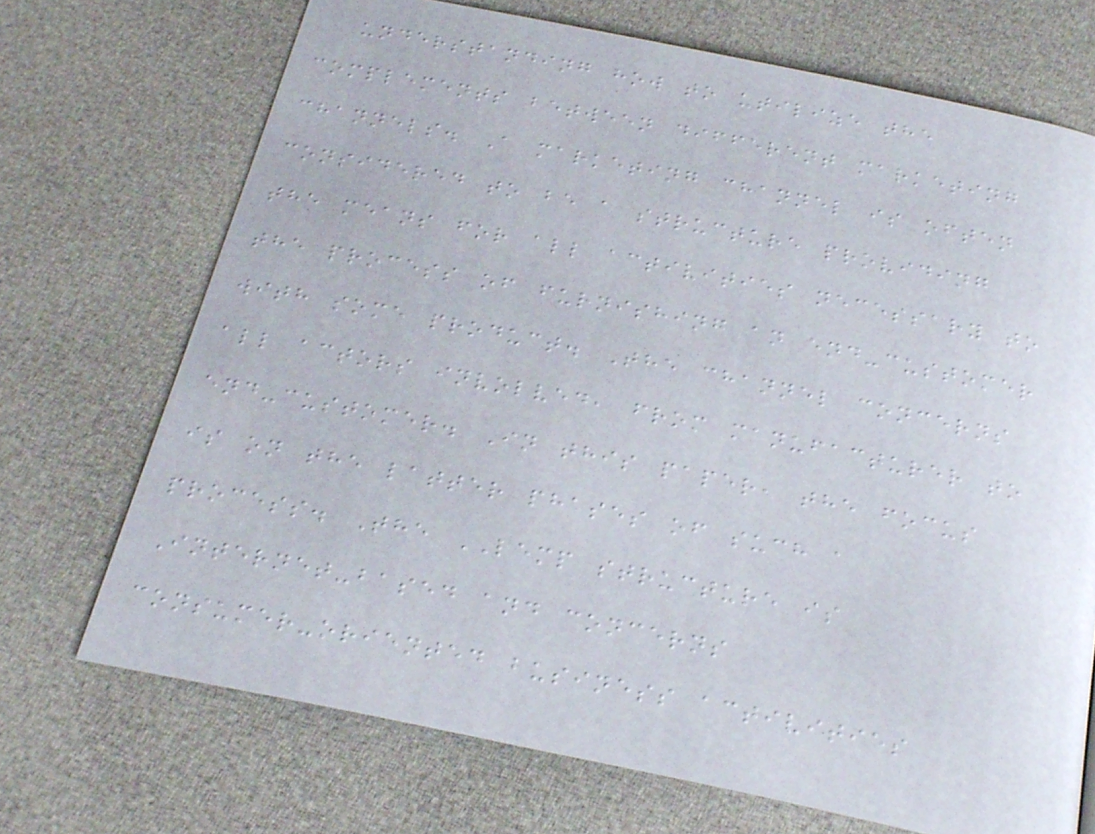understanding how to utilize the
complements between different marketing
channels. A marketing channel is often
considered to be a structure providing
the means for all activities necessary to
the process of furnishing an end-customer
with some product. The channel concerns
all actors involved, from manufacturer to
end-customer. In this paper, the focus
is on the latter phases of such a
process. The LEMP structure is
Internet-based and concerns
consumer-oriented business activities
